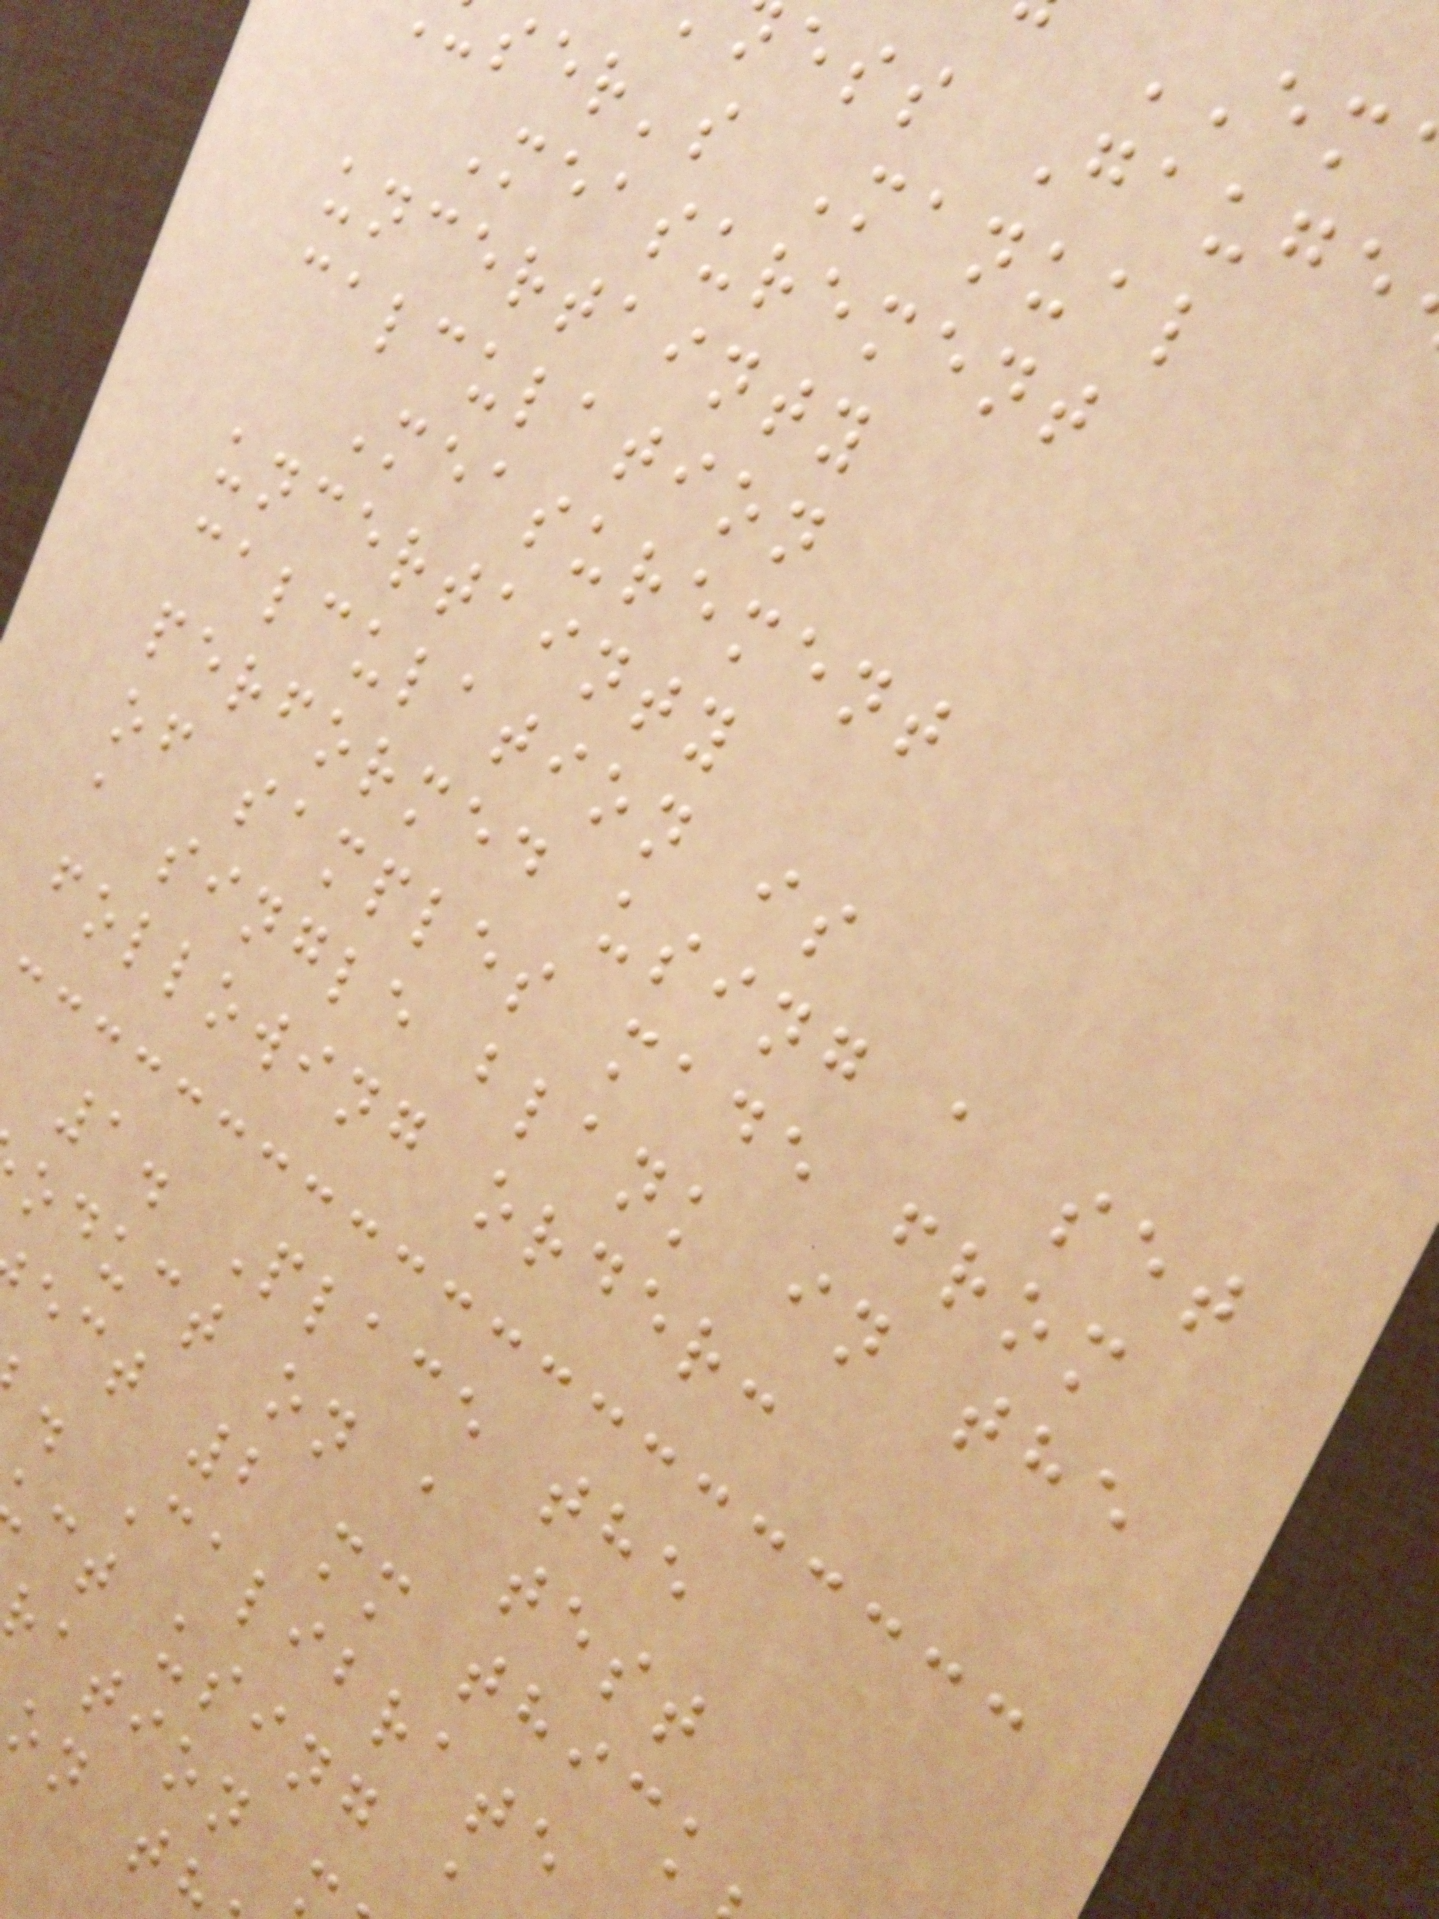EM
ess Gauge
ser's Manual
Measurement
uncertainty
calculation
Measurement
uncertainty
calculation is
performed using a set
of samples made from
a single blank in the
following order:
1. Place the
oduct on a test
ect 2 mm thick
. Calibrate
ct using
ration
on t
